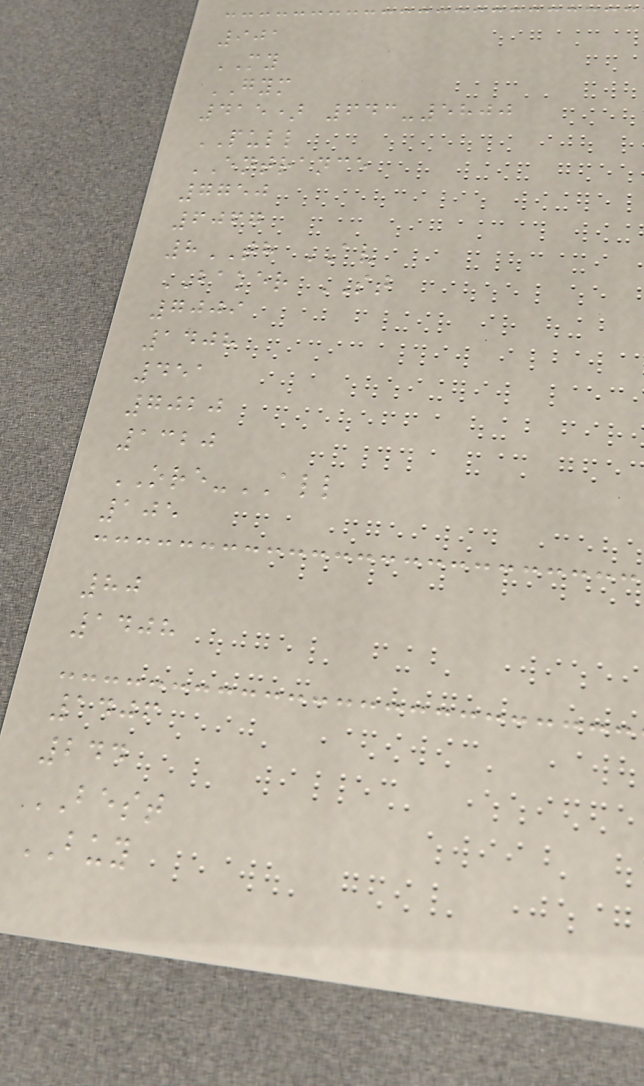901
MY
GYM
415) 643-5800
PULL
ENTRANCE
7750
6067
8TH AV
BAKER ST
7009
1408
451
7020
1320
ORE-ALL
105
80
1408
1406
244
BEST
BUY
